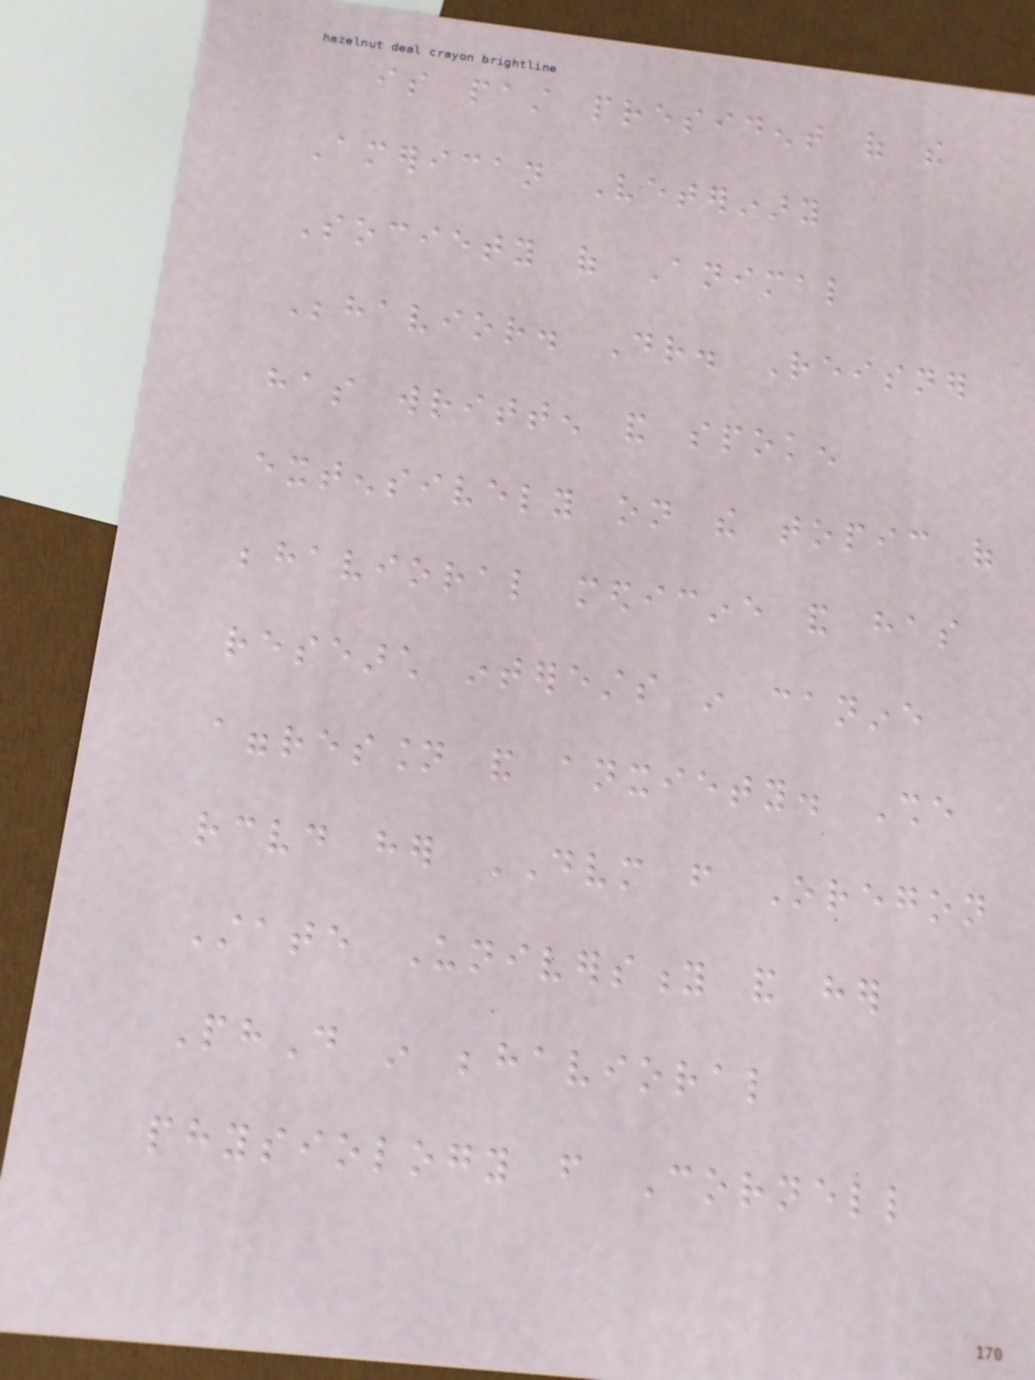is past president of the
American Veterinary
Society of Animal
Behavior. Dr. Reisner
has written and spoken
extensively on the topic of
behavioral medicine and has
research interests in canine
aggression and anxiety. She
received her DVM from Oregon
State University and her
PhD in behavioral
physiology from Cornell
